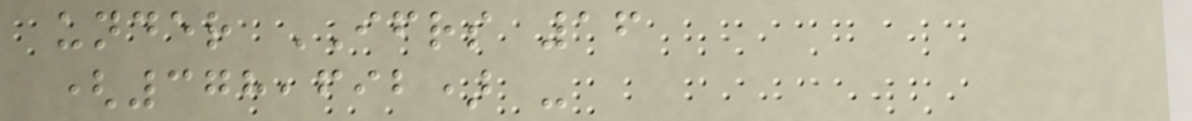under IFRS 16
(378,692) -
